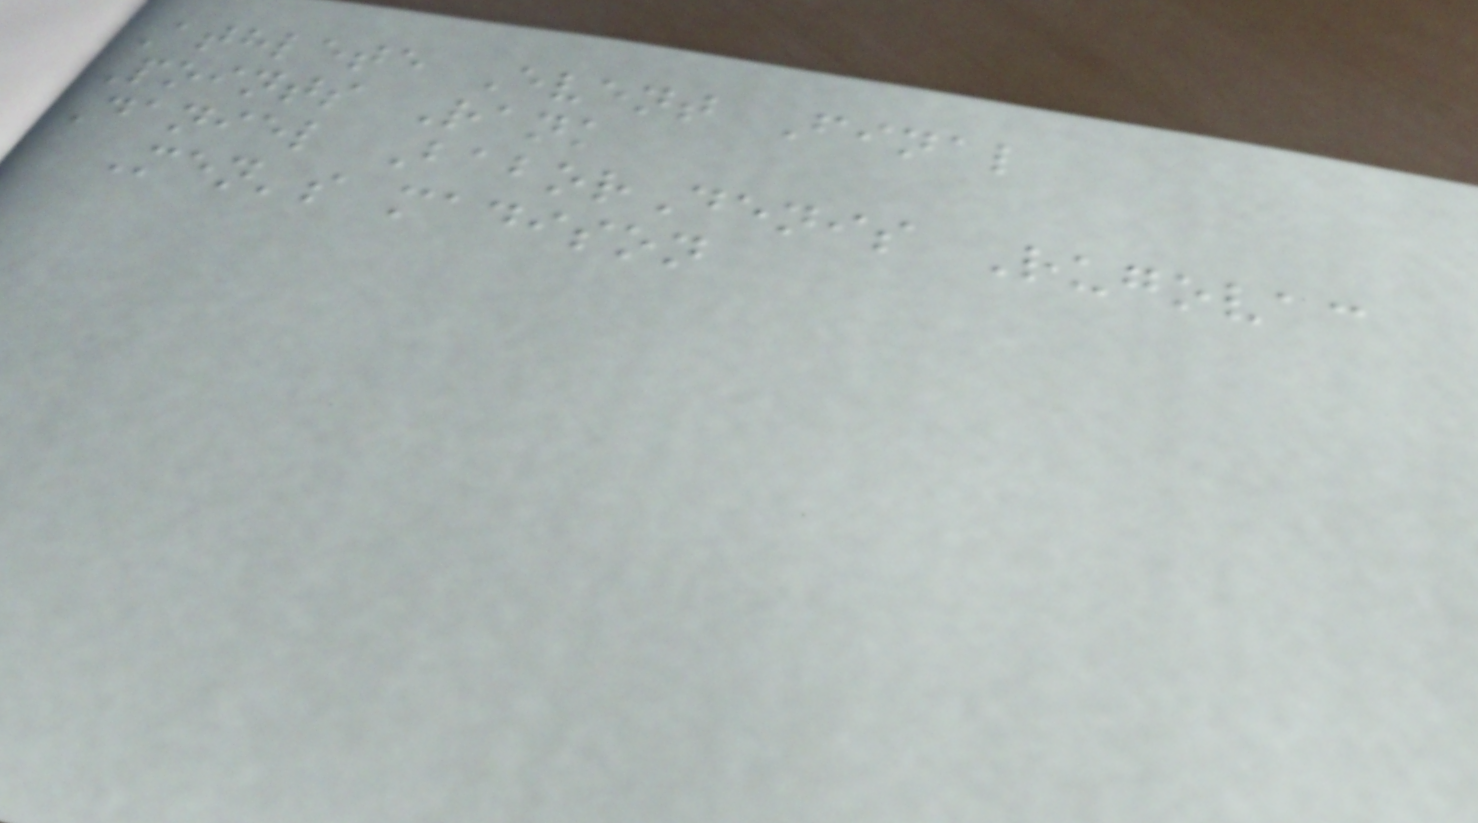Athlete Event Final
Points Rank
Daniel BaborDenis Rugovac
Men's madison
